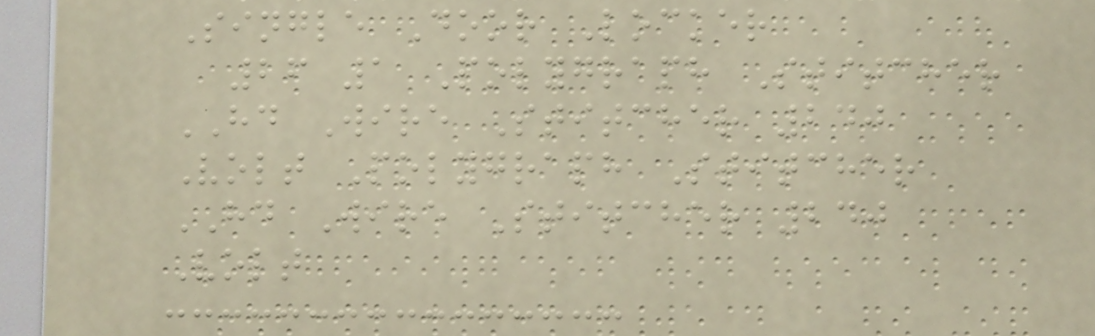Single Door Locker
26 1 Polygraph Stitcher
HD Wire Stitcher 240
Volt Polygraph Stitcher
HD Wire Stitcher 240
Volt
